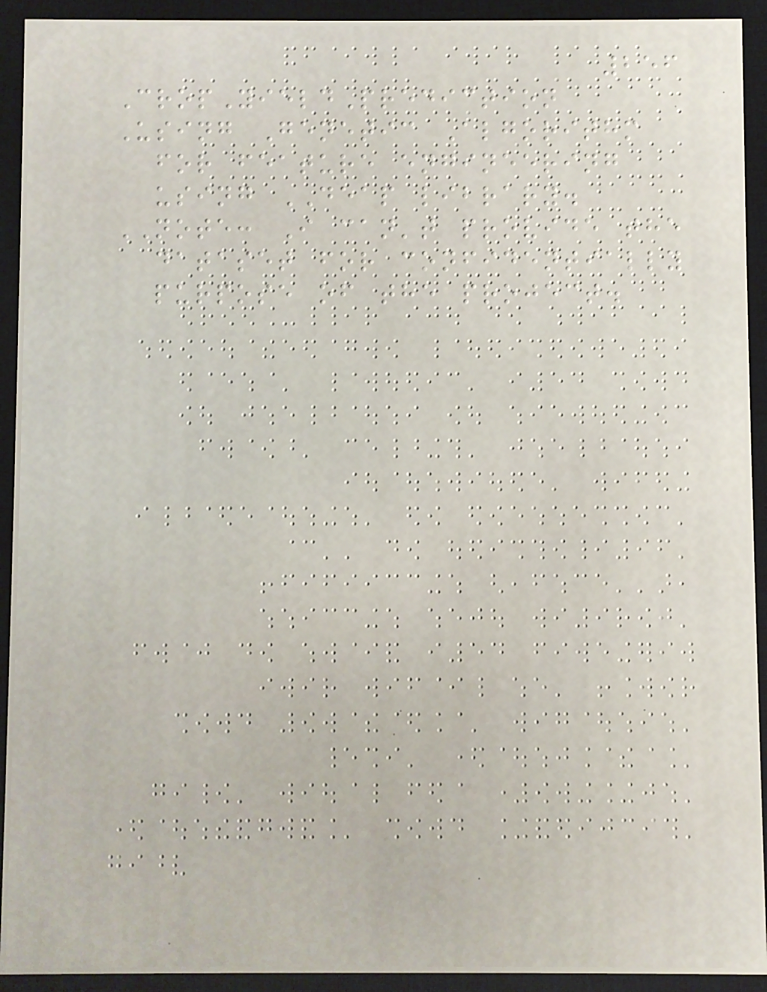256
CropYieldPrediction
Using Genetic Algorithm
for feature engineering
using DEAP library.
NOTE: I can't provide the
dataset for confidentially
purpose of the project.
